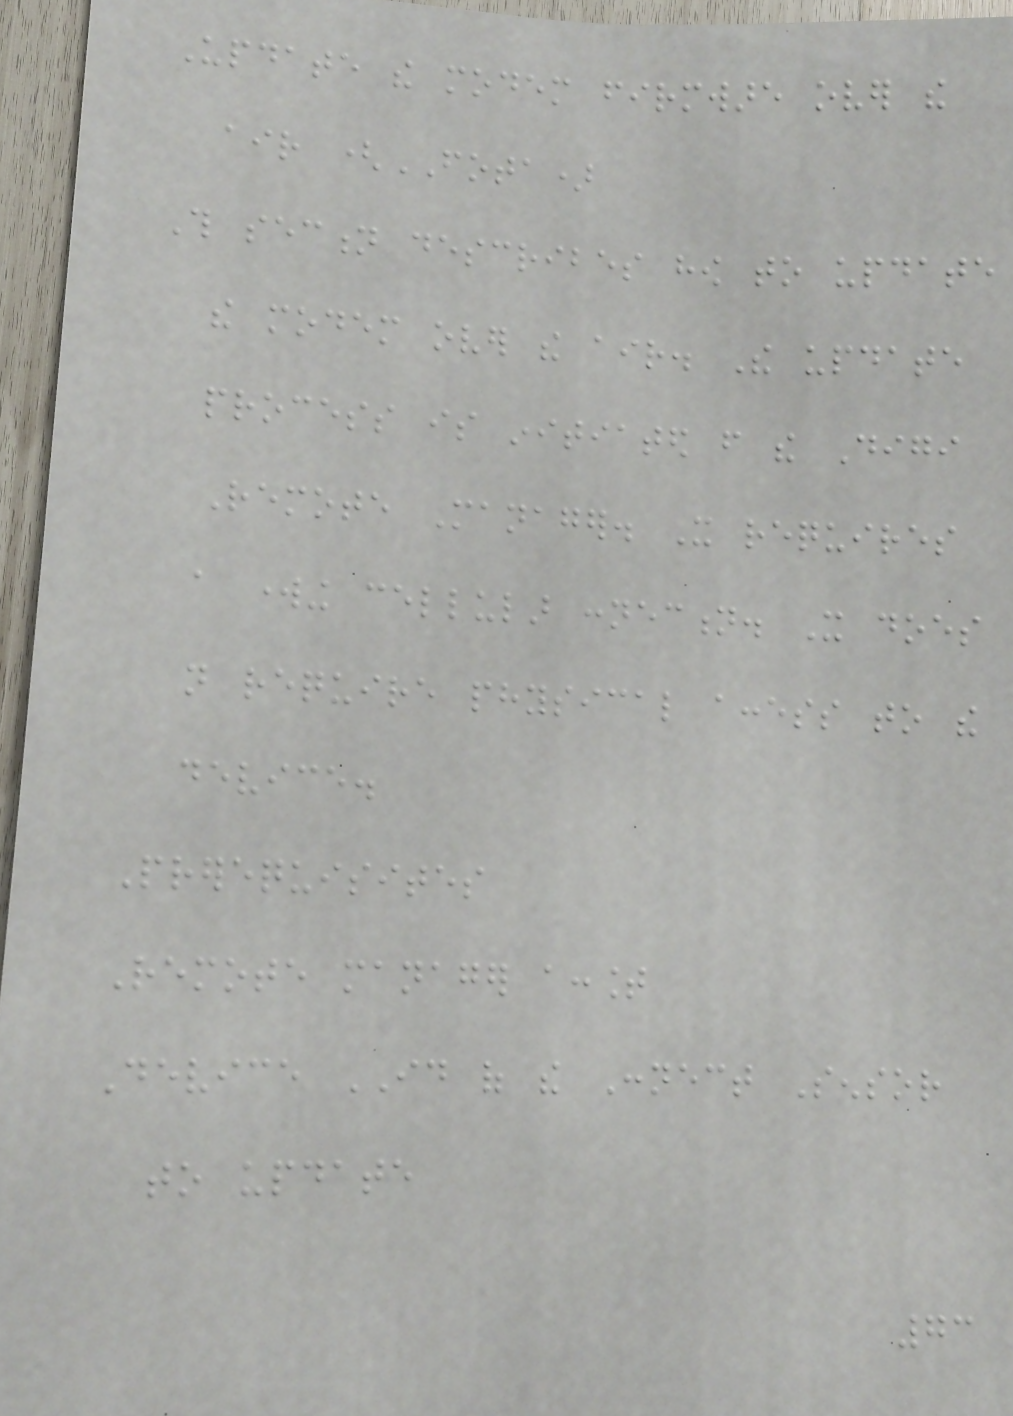Update the modem firmware over the
air (FOTA)
This section describes how to update
the modem over the air. The update
process is initiated from the Digi
Remote Manager. It requires
a working cellular connection. It does
not require physical access to the
device.
Prerequisites
Remote manager account
Device ID of the Connect Sensor
to update
73
